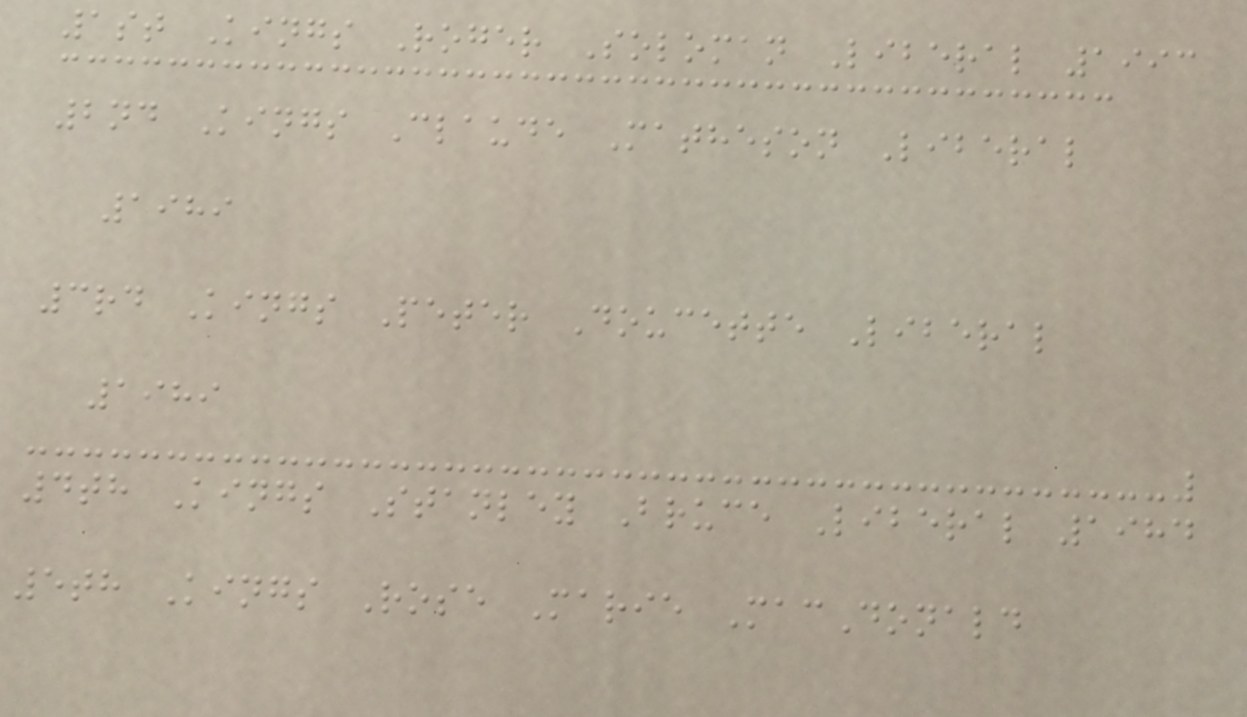1st Kings Roger Soloman Liberal 1993
2nd Kings Claude Matheson Liberal
1989
3rd Kings Peter Doucette Liberal
1989
4th Kings Stanley Bruce Liberal 1984
5th Kings Rose Marie MacDonald
